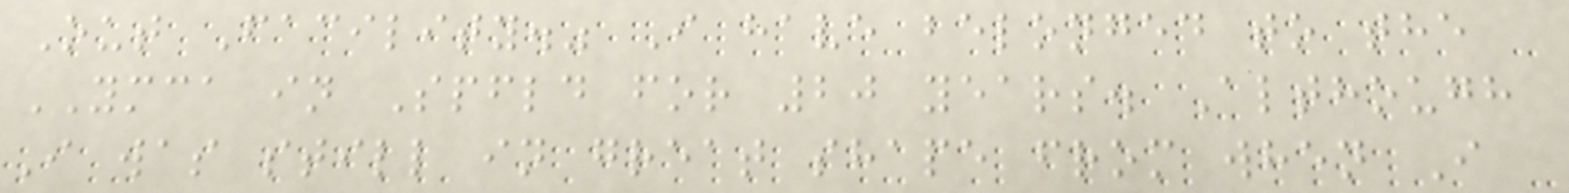Out Facility." I have belonged to the
YMCA in Spfld for 20 years. Although
I was still in great shape from when I
